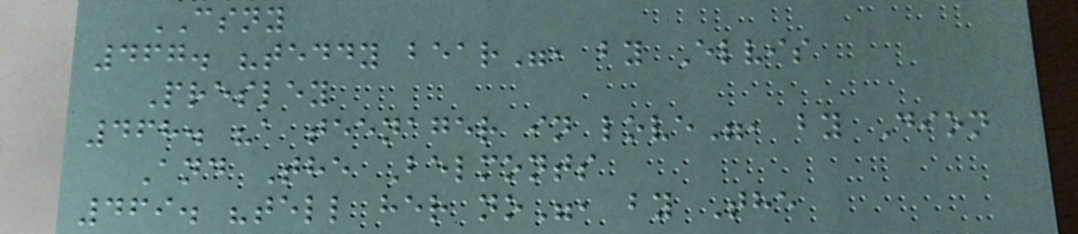CSNY
467. "teddy bear", by Elvis
Presley
468. "a teenager in love", by Dion
And The Belmonts
469. "tell her no", by The
